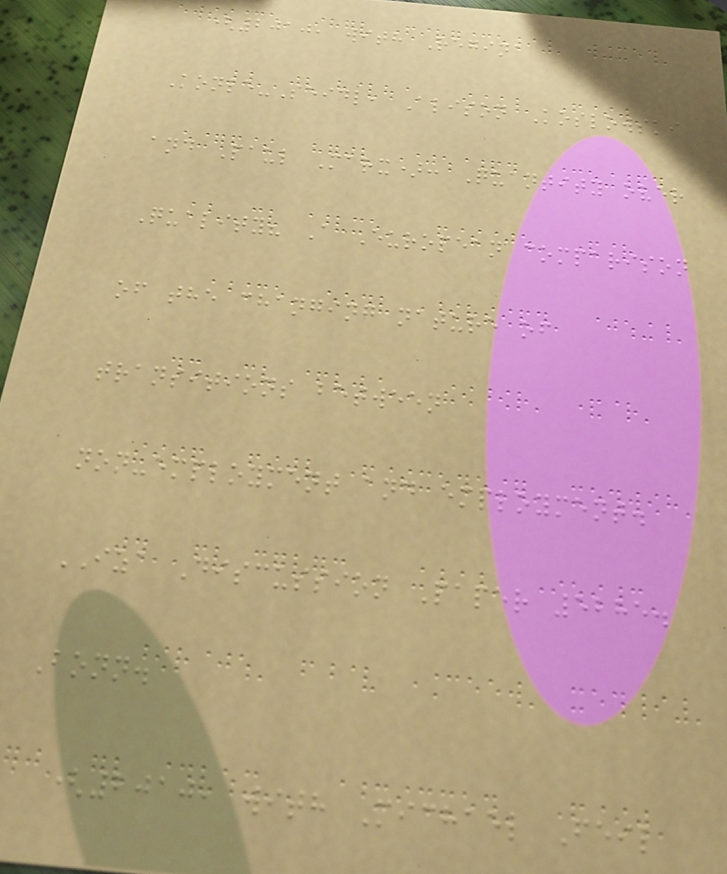(2010, with Regina
Konle-Seidl, Alison Koslowski
and Paul Marx): Quantity over
Quality? A European comparison
of the changing nature of
transitions between
non-employment and employment.
IZA Discussion Paper 5285.
Bonn.
(2010, with Michael Feil
